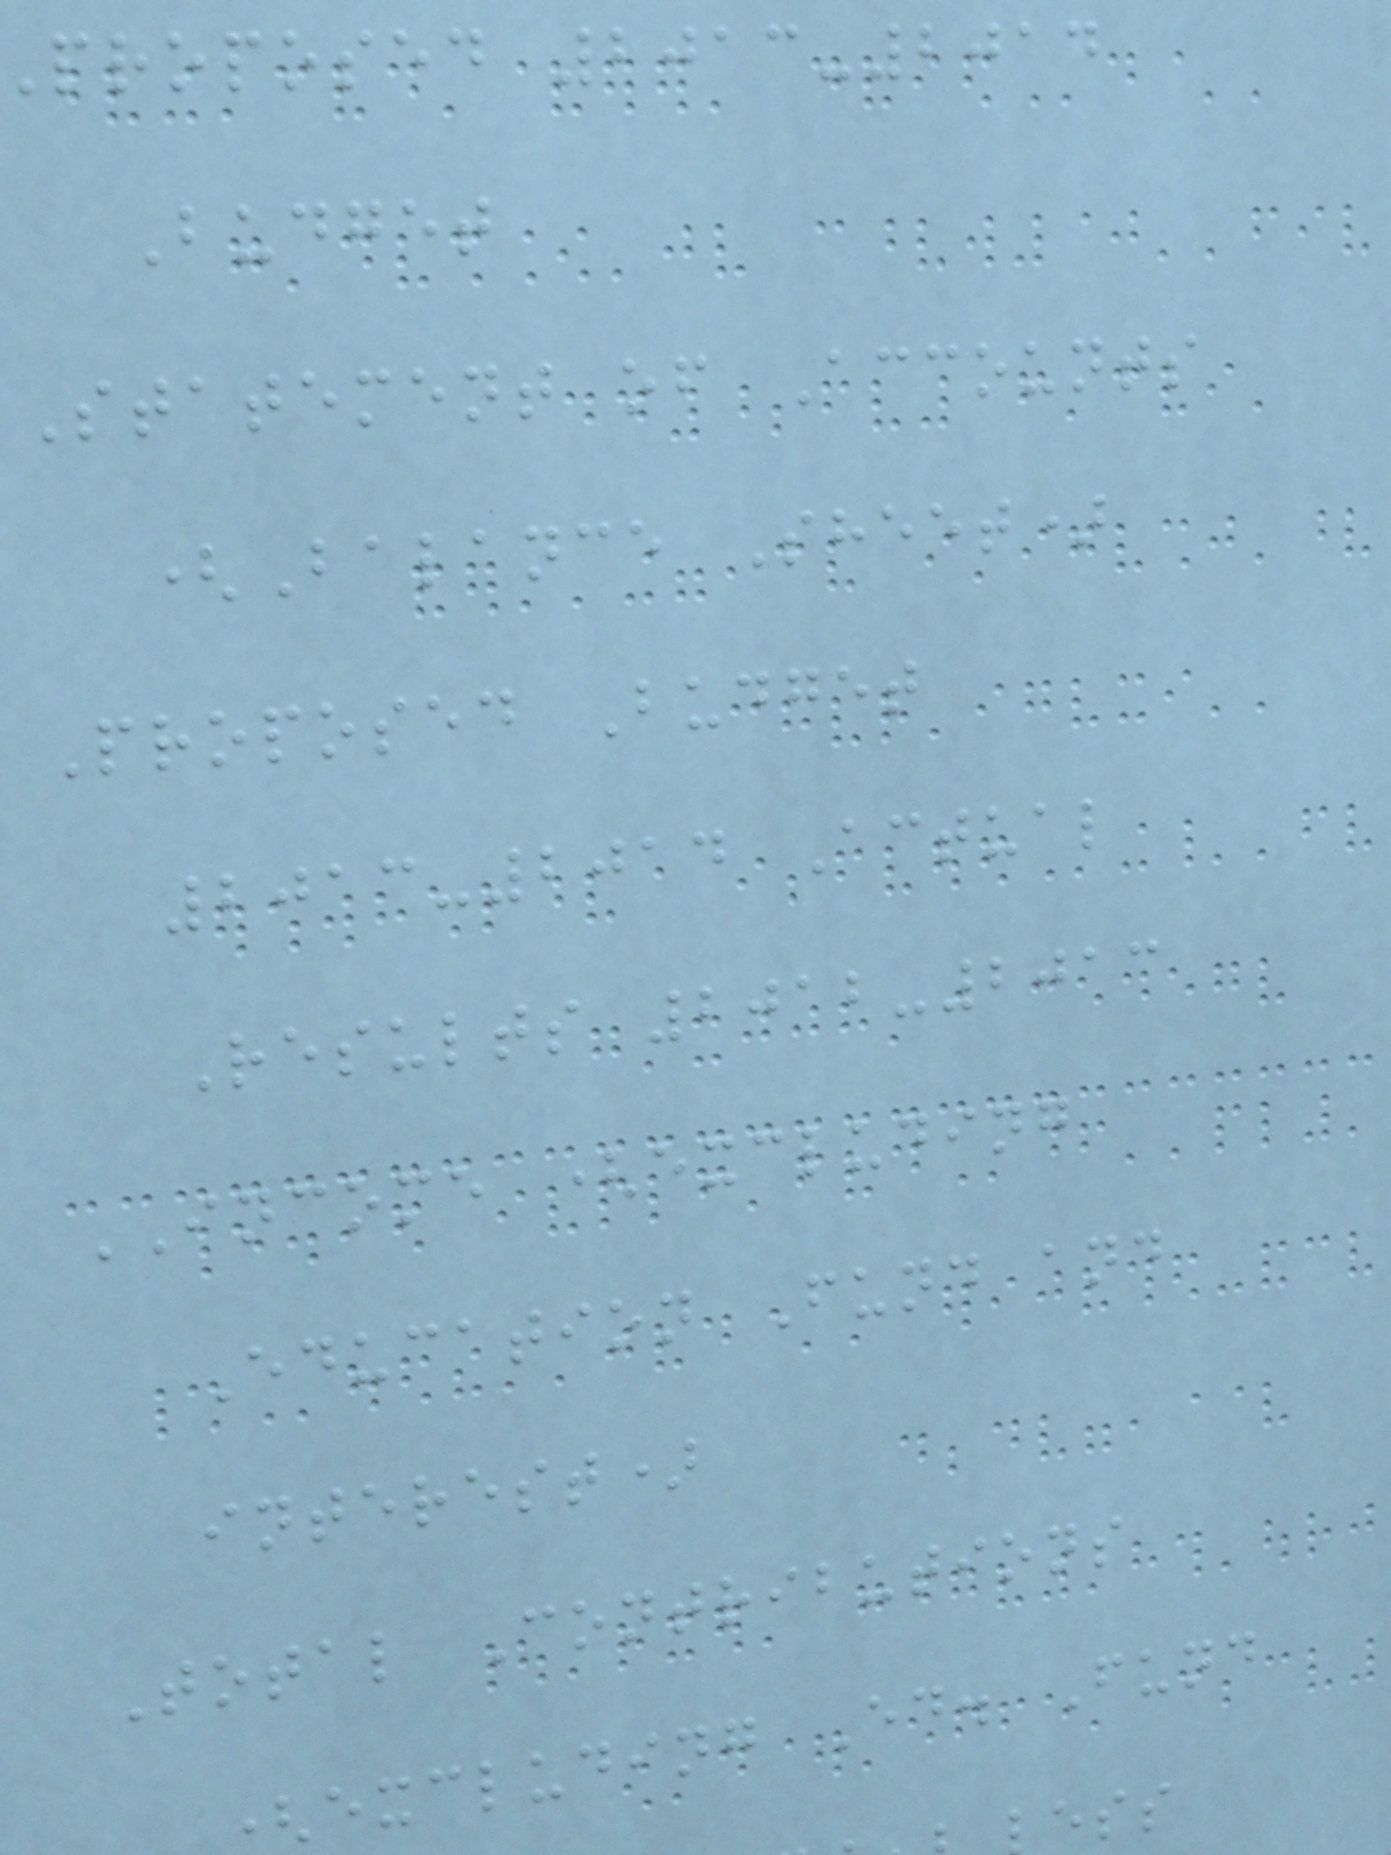proposed 2013-2014
Budget
Statement of Accounts
(Balance Sheet)
Proposed Budget
2013-2014 Actual
Results 2012-2013
INCOME (excluding
Education Fund and
interest)
Total Contributions
excluding Ed. Fund
